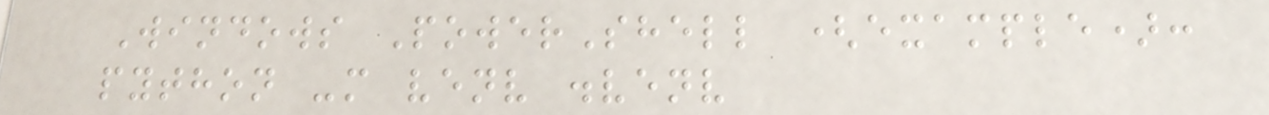Windows PowerShell (example):
python -m venv .venv
